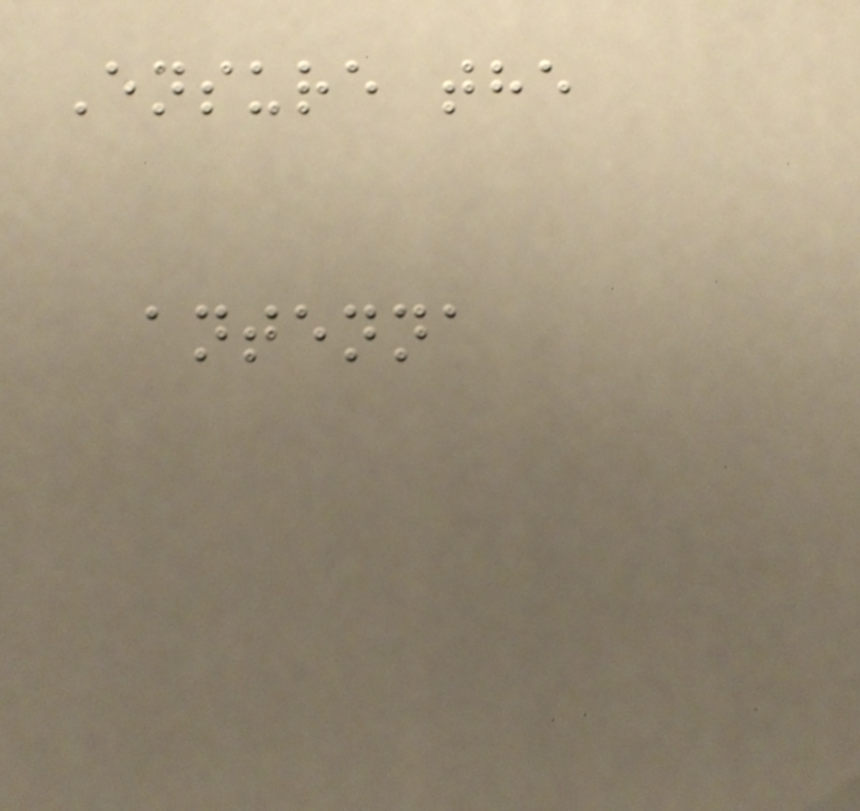Ensure the
antenna
